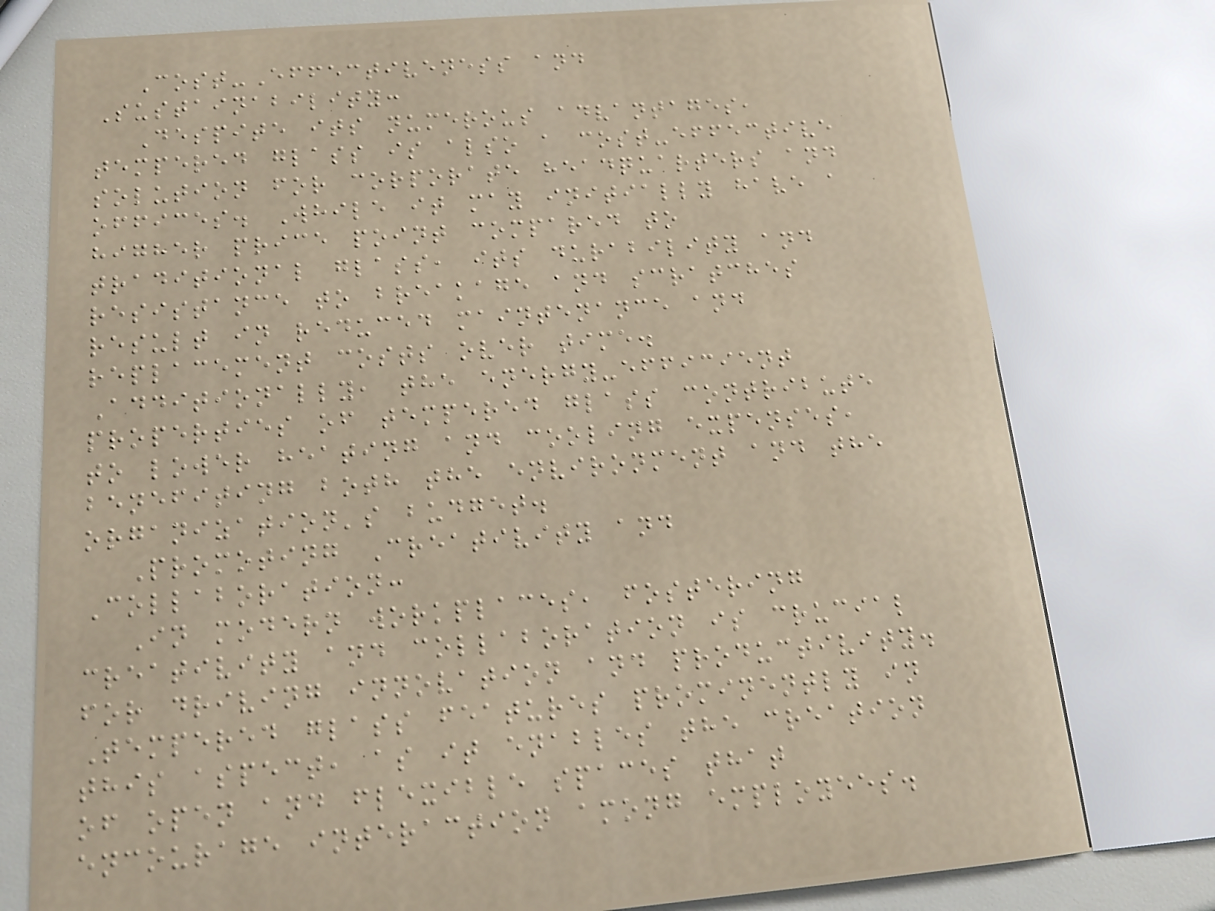Cost-Effectiveness and
Sustainability:
Despite its numerous advantages,
tempered glass is also a cost-effective
solution for corporate headquarters and
offices. While it may initially have a
higher price point compared to
traditional glass, its durability and
resistance to breakage and scratches
result in reduced maintenance and
replacement costs over time.
Additionally, the energy-efficient
properties of tempered glass contribute
to lower heating and cooling expenses,
benefiting both the environment and the
organization's budget.
Promoting Creativity and
Collaboration:
In modern workplaces, fostering
creativity and collaboration is crucial
for driving innovation and productivity.
Tempered glass features prominently in
this aspect, as it enables the creation
of open and flexible spaces that
encourage interaction among employees.
